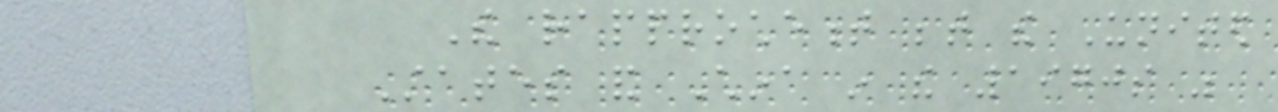The rapprochement between the United
States and China in the 1970s was
